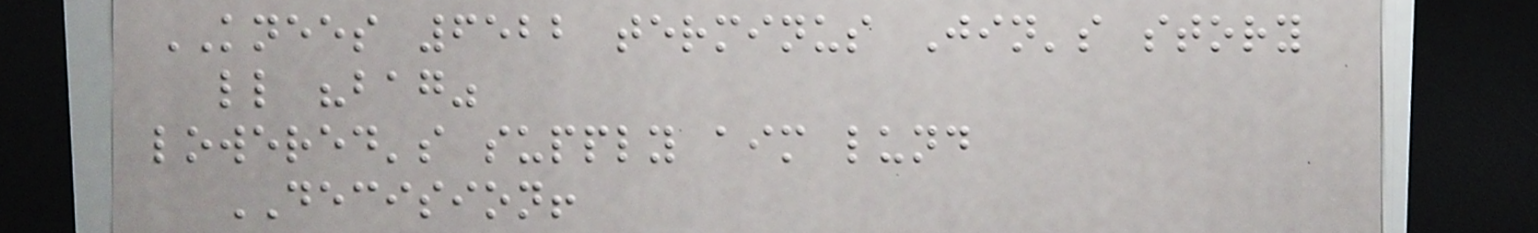KNEES 6522 terminus Jin's story
ll "bag"
lowered's supply aim lund
DECISION!
